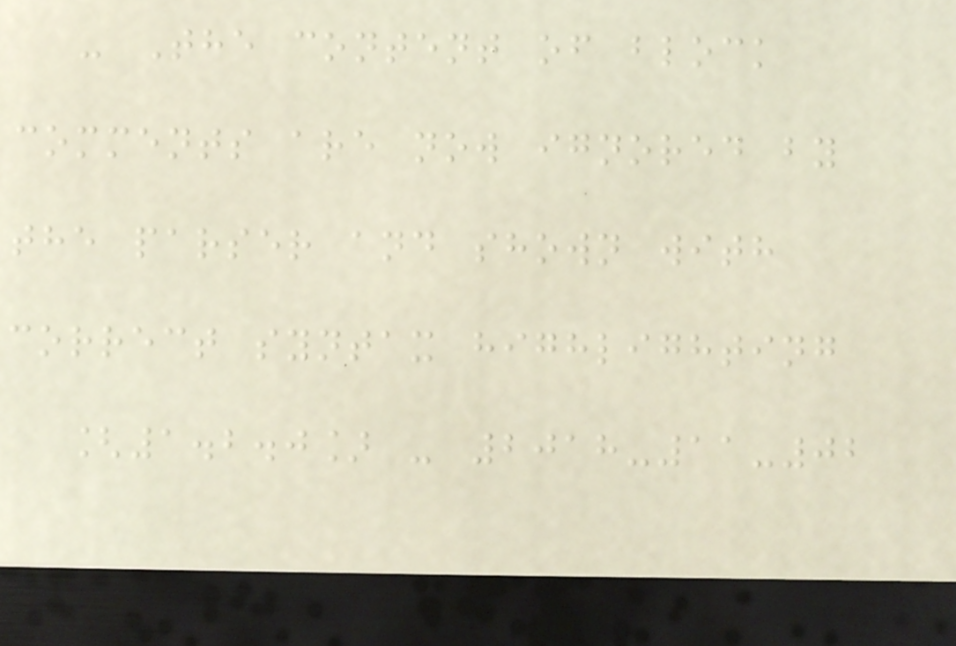- The content of block
comments are now ignored by
the parser and shown with
correct syntax highlighting
[1.2.0] - 2018-11-02
